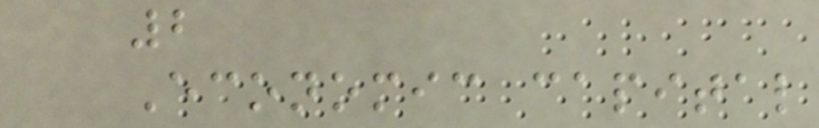2
Economic capital
